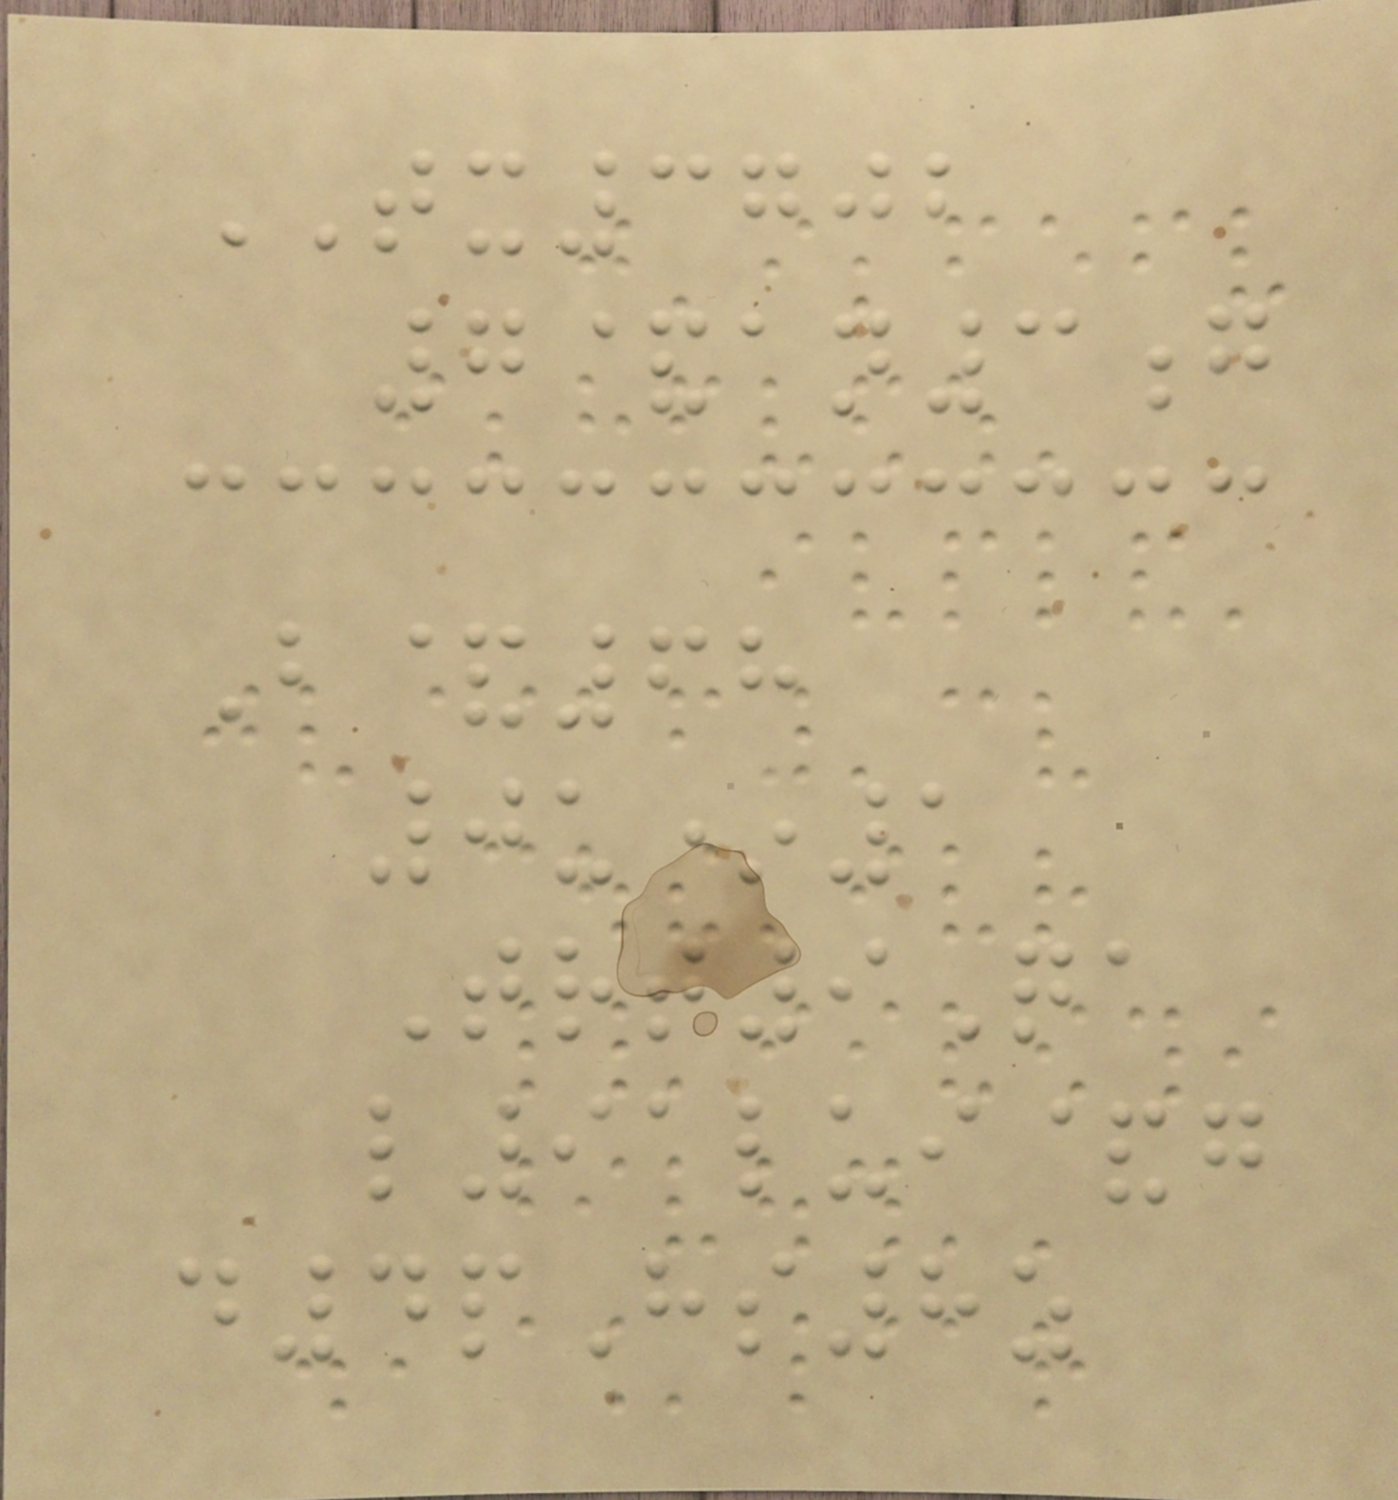TX3702
7&an3g
B&68
0u*1
Trt9Qa
l91lui&g
d4pHs8z
